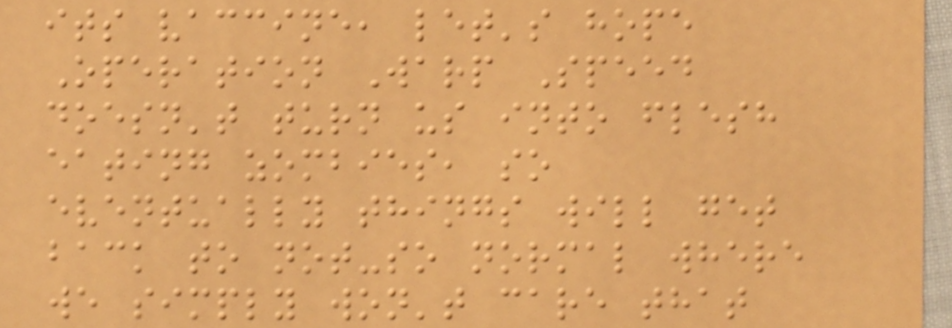its vaccine, let's hope
Operation Warp Speed
doesn't turn us into flesh
eating zombies, so
eventually things will get
back to not-so normal where
we simply won't care that
